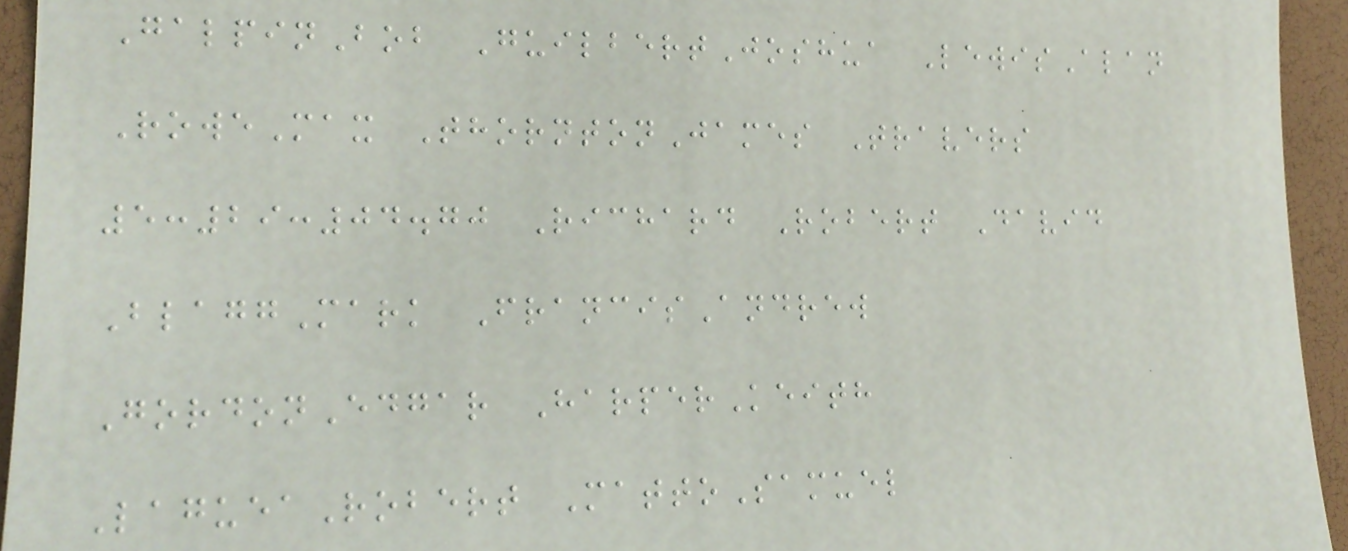GalpinBob GuilbertJoshua LewisAlan
RoweMax ThorntonJames Travers
5:29:04.70 Richard Robert David
BlaggMark FrancisAndrew
GordonEdgar HarperKeith
LagueaRobert MattoSamuel
